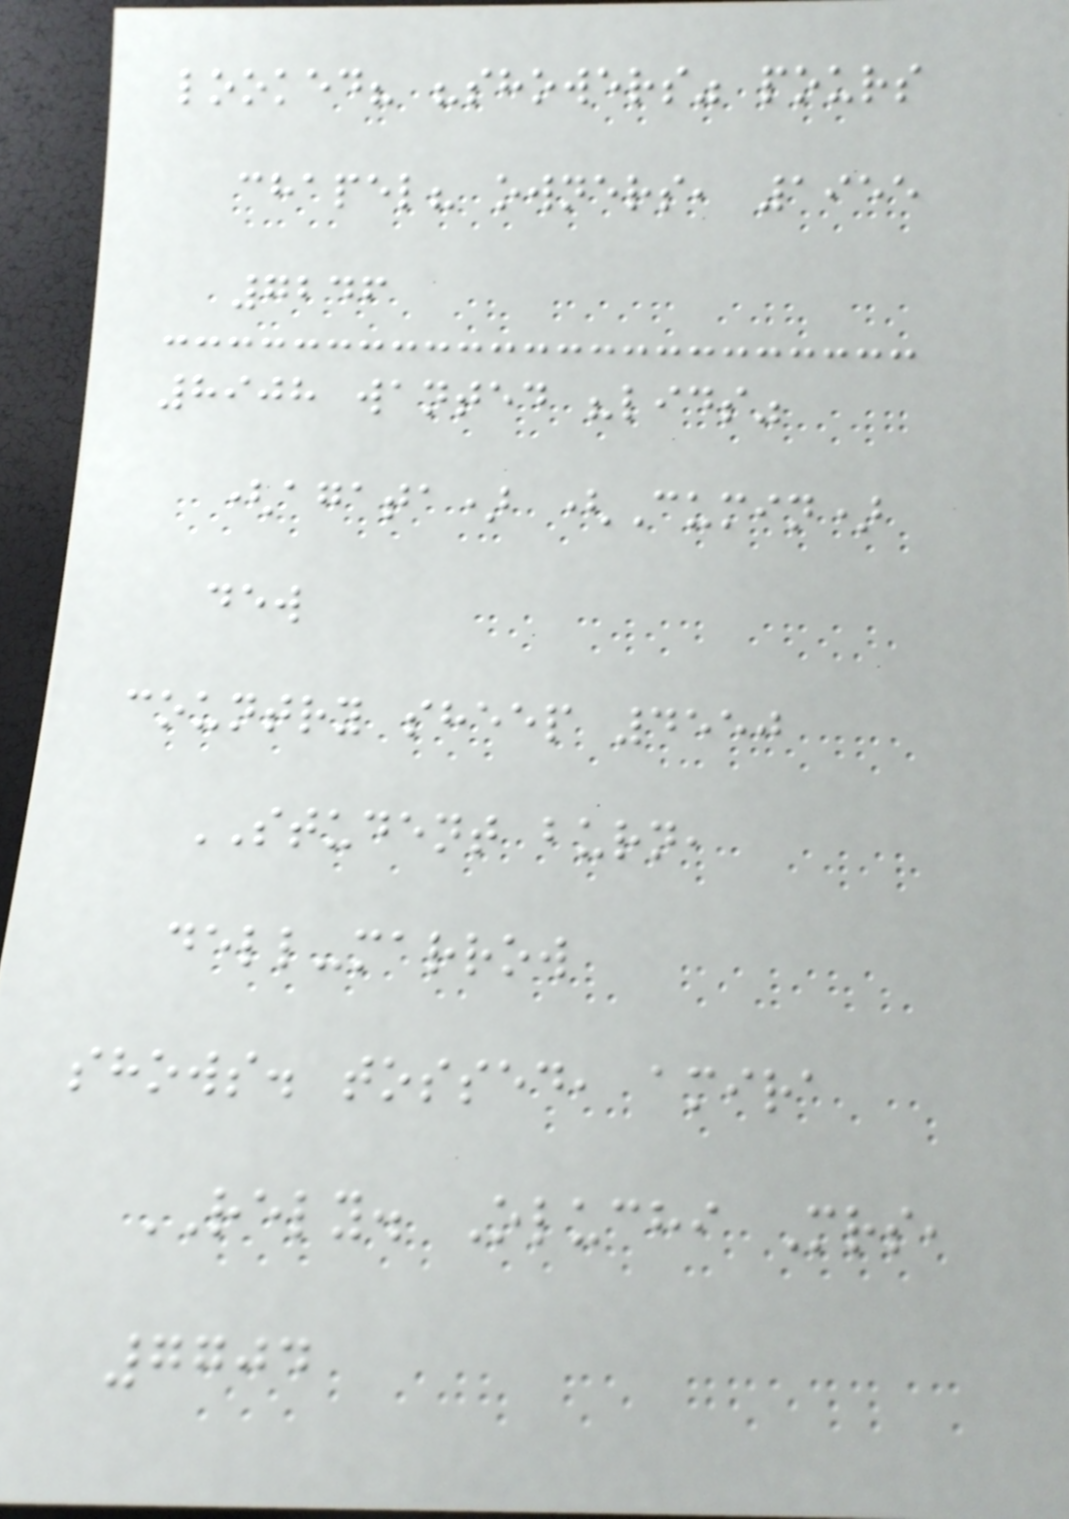looked? "showers" pours
chapel? owners, 1955
7246
8908 wanted "lids"
(agata) (Cumin)
dew
country sheep 4550
STUDENT burn,
dell-marrow
shows. tossed, amira
RELY. Oluchi Mrs,
7704
